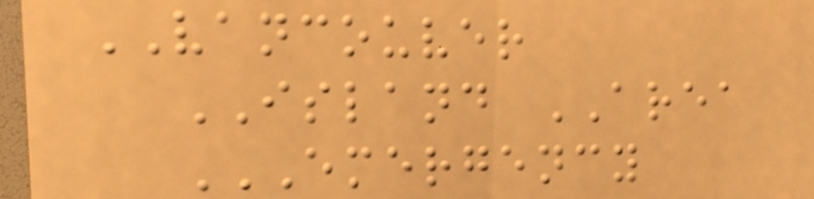VANCOUVER
ISLAND AREA
EMERGENCY
